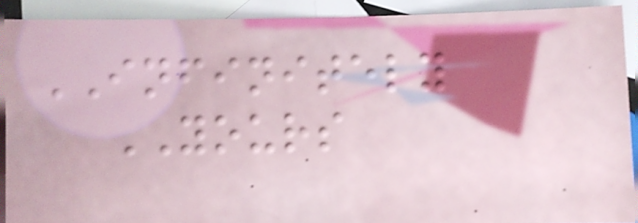INFINITELY
YOURS
